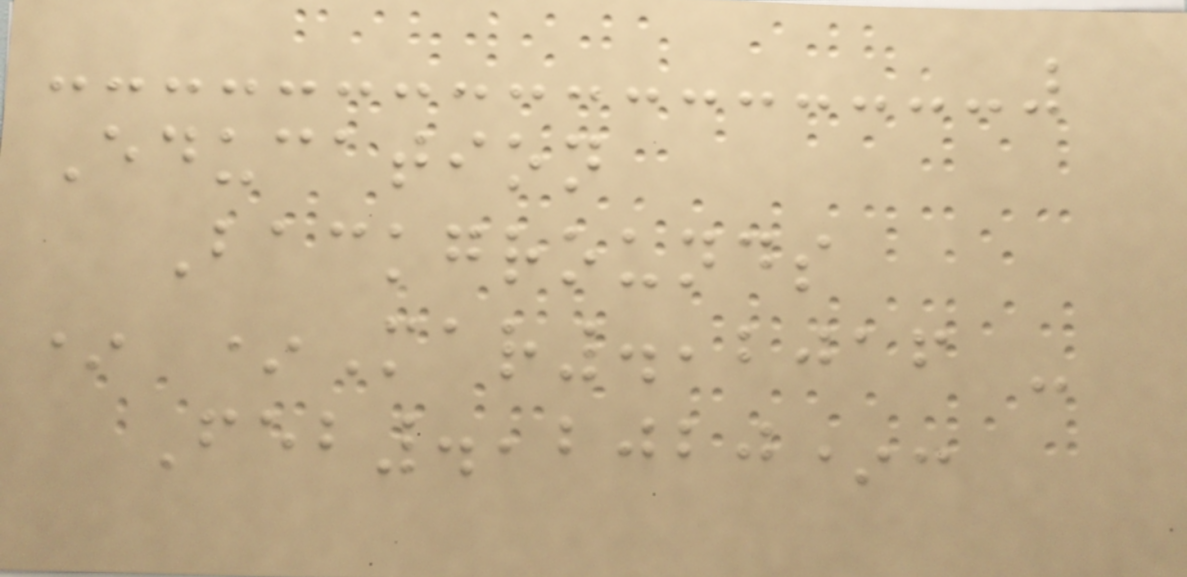Education
Backgrounds
* *Mar.,2016 -
Feb.,2020*:
